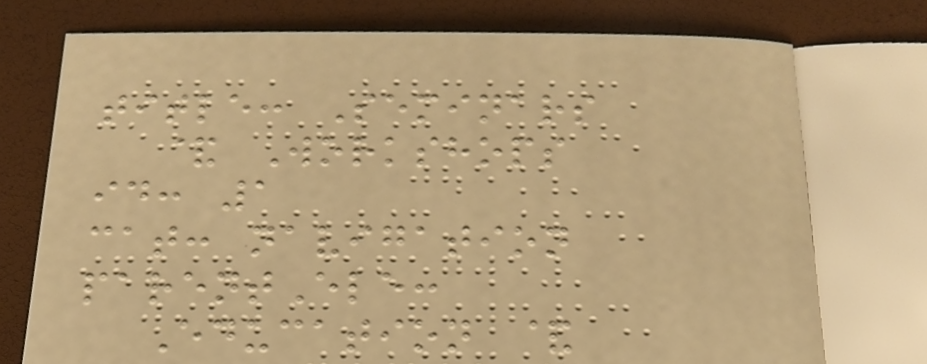title: Seminars
& Workshops
id: 1
cat: navigation
parentEle:
Education &
